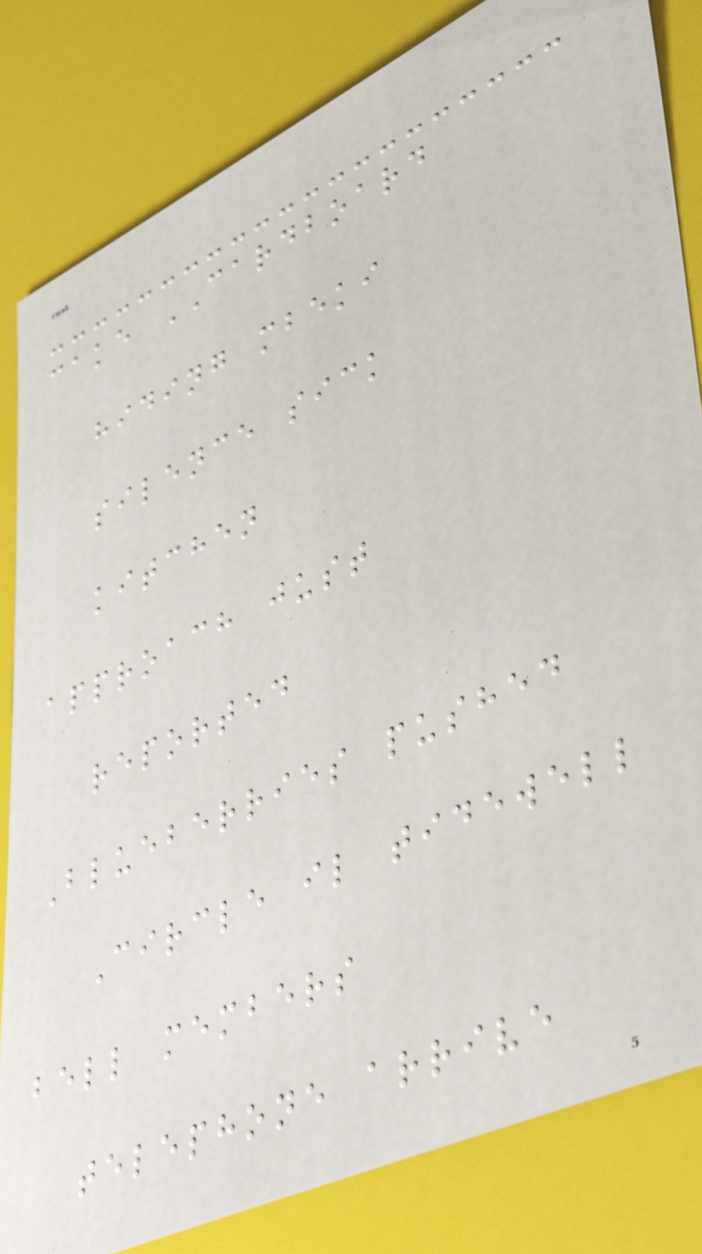cake CARDBOARD
hiding mbeki
silence sick
kitchen
approach just
reported
Blueberries pushed
Circle il tidewell
bell members
telephone arrive
